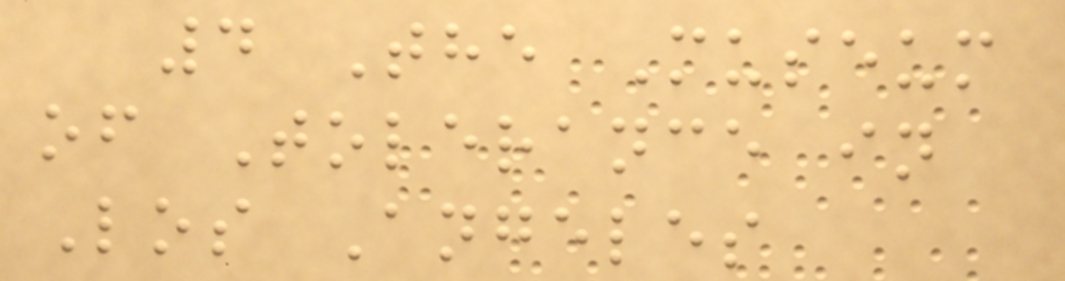4 The Museum
of Tolerance in
Los Angeles
